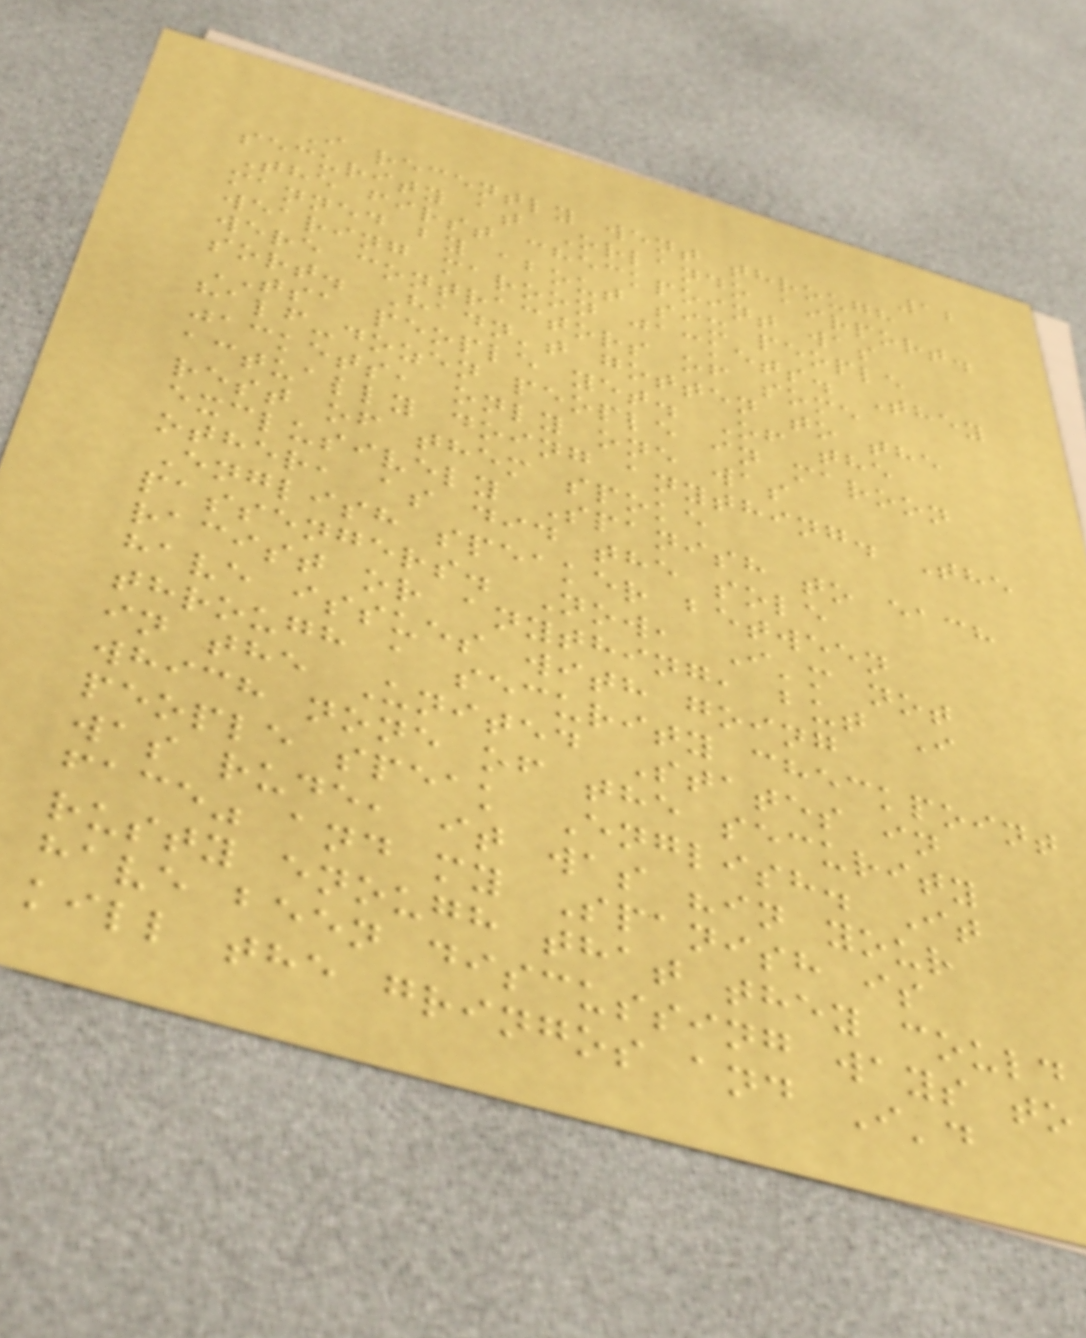12
I recently went through
security at Orlando airport.
The first checkpoint was
manned by about six people
wearing maroon jackets. They
were contractors of some
sort. Hadn't gotten to the
TSA people yet. Of the
half-dozen people in maroon
jackets, only one was
actually doing anything. The
rest of them spoke
exclusively Spanish to each
other, as did the sole
English speaker between
passengers. Now, I'm not
racist or anything, but I
have issues with going
through a security checkpoint
in the United States in
which none of the security
people speak English. It
was rude, it was "in your
face" and my Spanish is
rusty enough that they could
have been discussing ways to
kill the gringos and I'd
